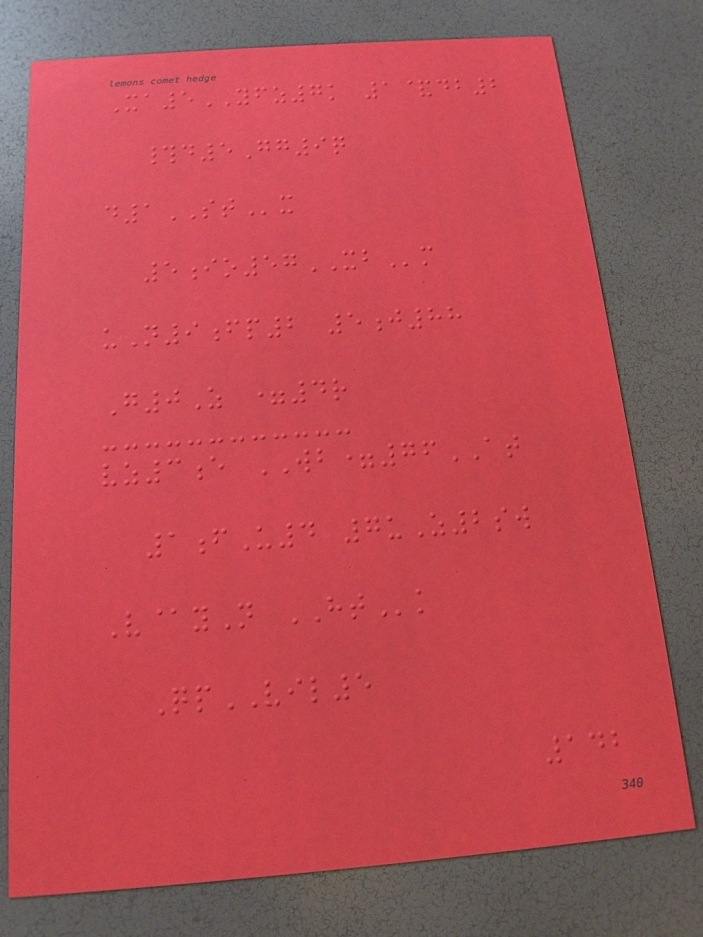Xa5YFZ7k 1&db2
#d5Gg9q
d1STx
5io57XBm
uN9fp2 5j88
G0Z =4r
vz3e WB=76AT
1fU4 7uZ2sw
V@yN HTk
QpVIL5
142
